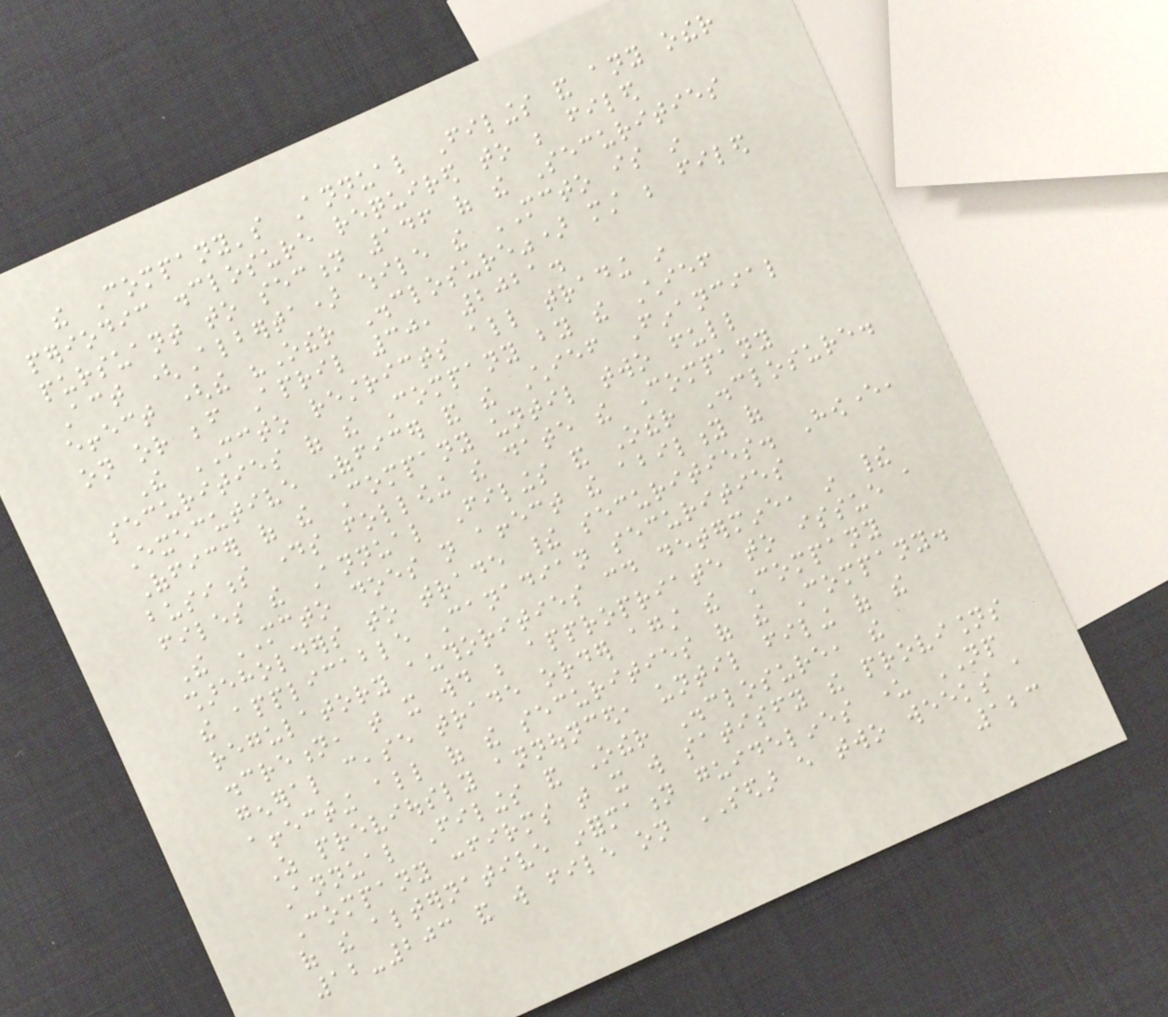the Company's Annual Filings and any other
periodic disclosure required to be filed
pursuant to section 146 of the Securities
Act (Alberta) while the MCTO is in
effect (the "Other Disclosure") must be filed
on or before April 30, 2021.
The MCTO restricts all trading in
securities of the Company by the Chief
Executive Officer and the Chief Financial
Officer of the Company until two full
business days following the date the Company
files the Annual Filings and Other Disclosure.
The MCTO does not affect the ability of
shareholders to trade their securities. However,
the applicable Canadian securities
regulatory authorities could determine, in their
discretion, that it would be appropriate to issue a
general cease trade order against the Company
affecting all of the securities of the Company.
As previously announced, until filing of the
Annual Filings and Other Disclosure, the
Company confirms that it will satisfy the provisions
of the alternative information guidelines under NP
12-203 and will file on SEDAR every two weeks a
123
